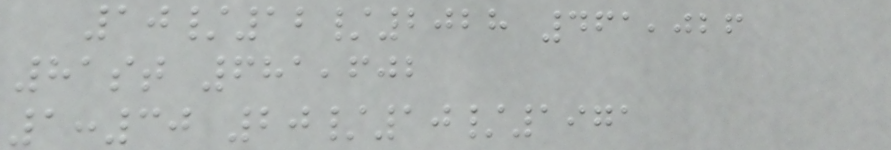10/12/2028 461,026
81st 681,602
1:30 20/10/1971
